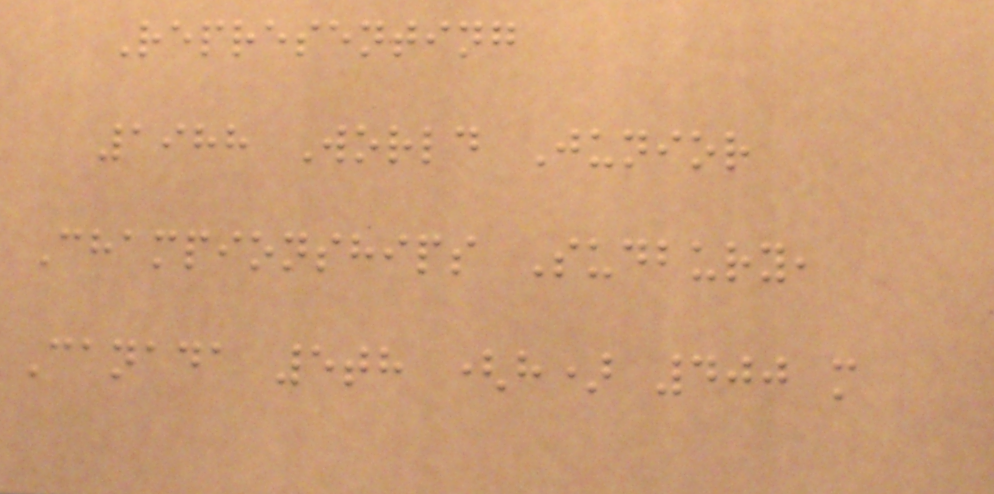Representing
1988 World Junior
Championships Sudbury,
Canada 5th (h) 400 m
